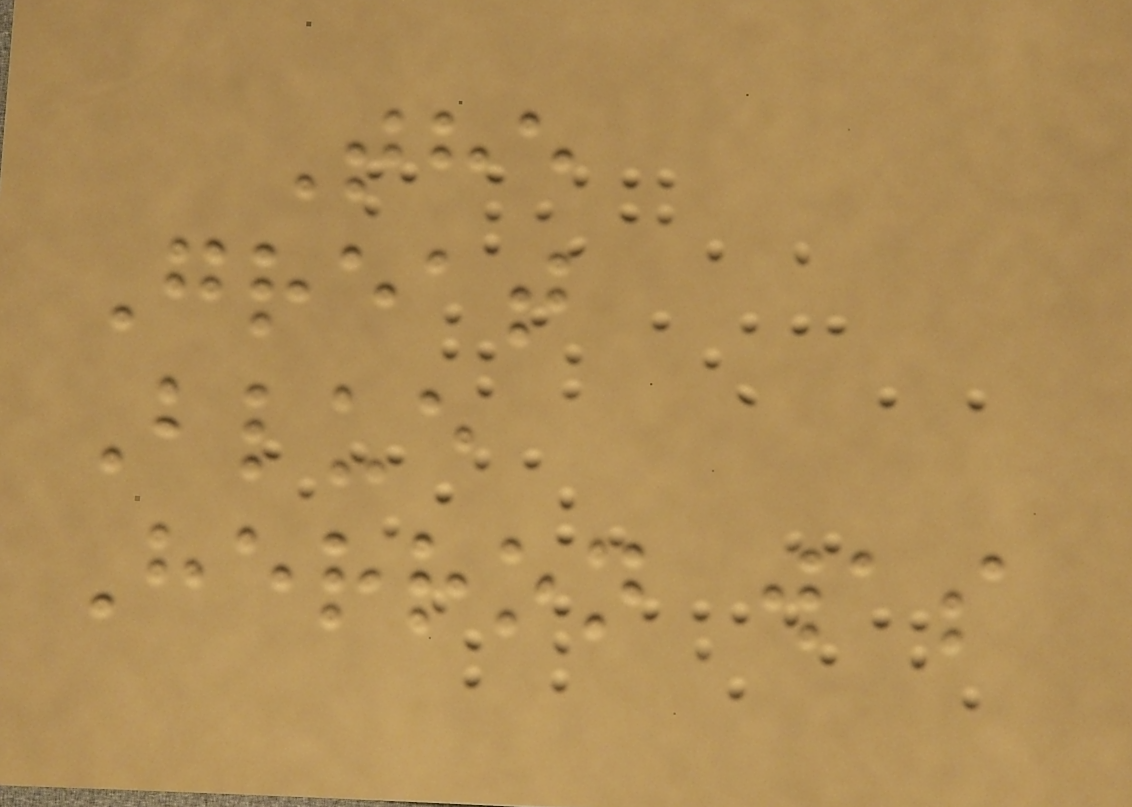The
Great
Blue
Herron was
